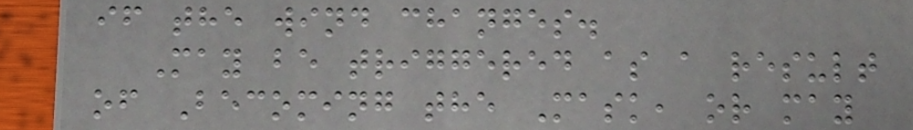if the wind changes.
May be triggered as a result
of Becoming the Mask, or may
